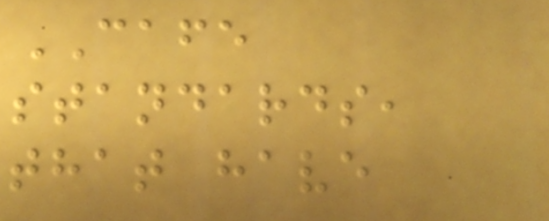CAFE
standards,
that have
